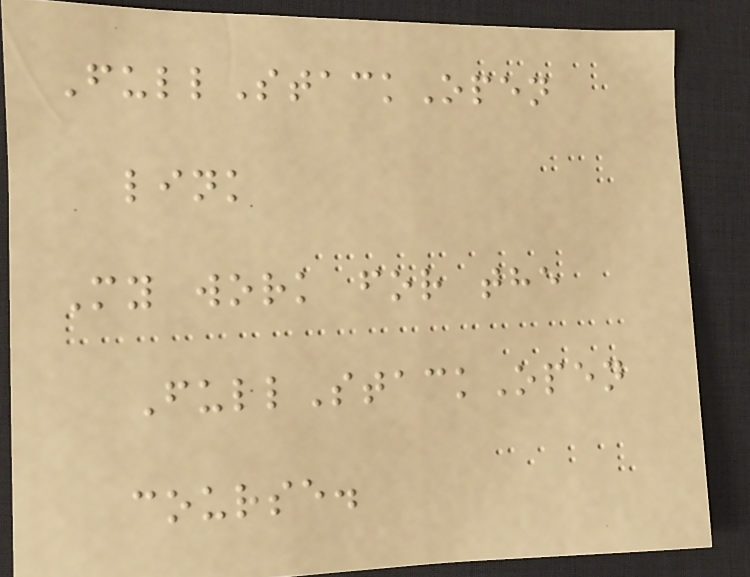FullStackOpen
link
My work for the
FullStackOpen
course.
